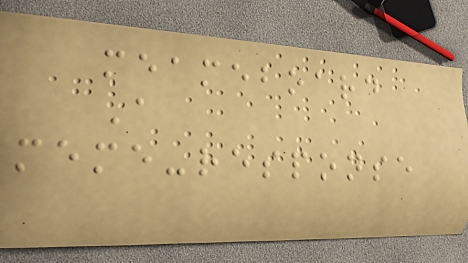meameboard
A
meme-response
